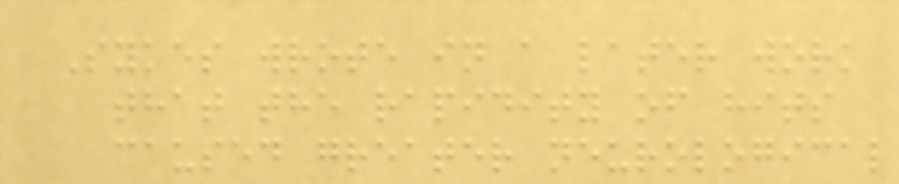Sykes wrote in a later work
that the rapidity of hits
caused greater neurological
